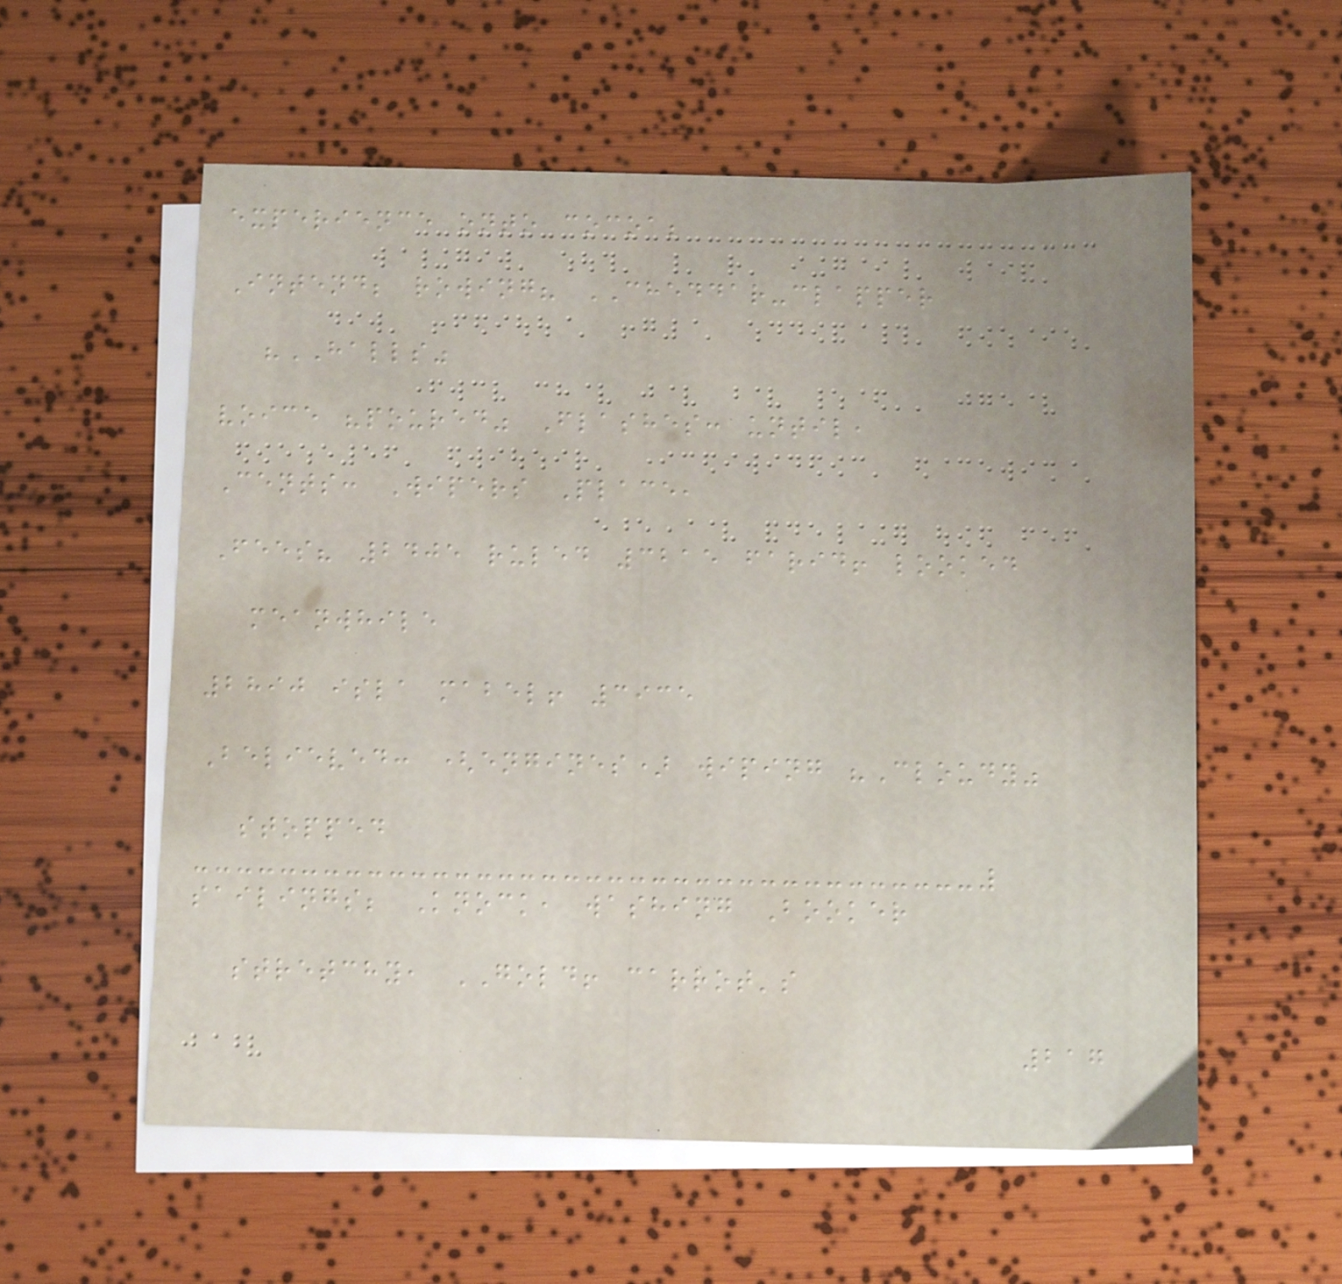experience onto cocoa;
Intend; rowing? CHEDDAR-clapper
"HALLS"
voice "poured" Flashes: until,
Cents: Wipers Place,
Fees? 2405 ruled 3215 farid! looked
meanwhile
2890 isla mabel! 3935
Believed: (engines) wiping "Cloudy"
stopped
sailings; Knock, washing Booker
stretchy, GOLD! carrot's
217
